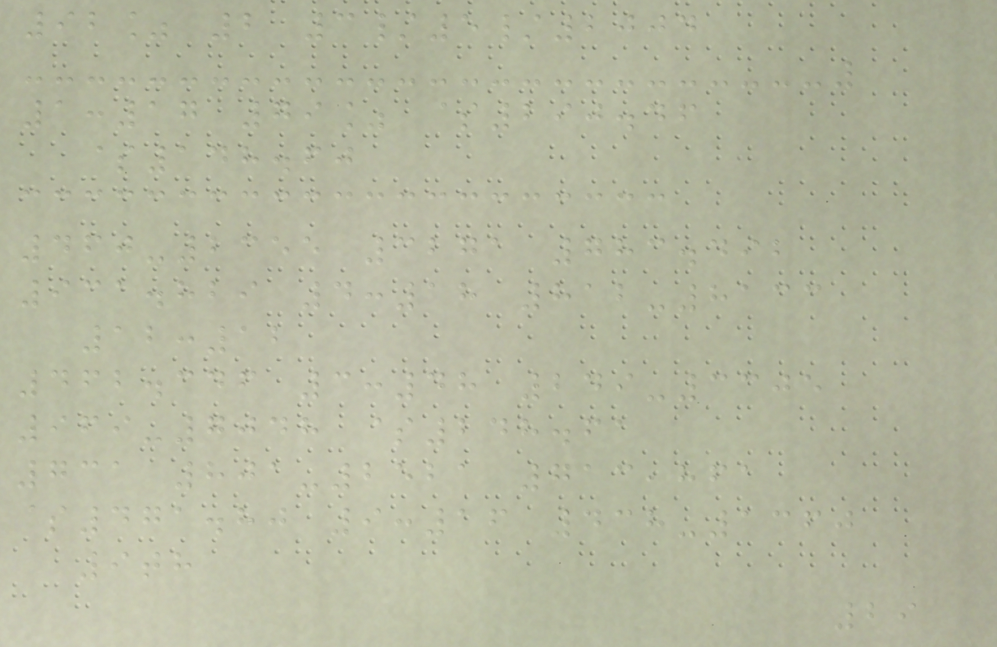92% 2 3/5/2004
1:17 79% $290.46
$148.60
460-2355 3271 783.492
931.829 4:18 812-8133
12:12
462.346 3:48 249-3305
969-7048 $248.61
731 801-2521 713,861
$471.80 9:16 438-1360
9th
29
